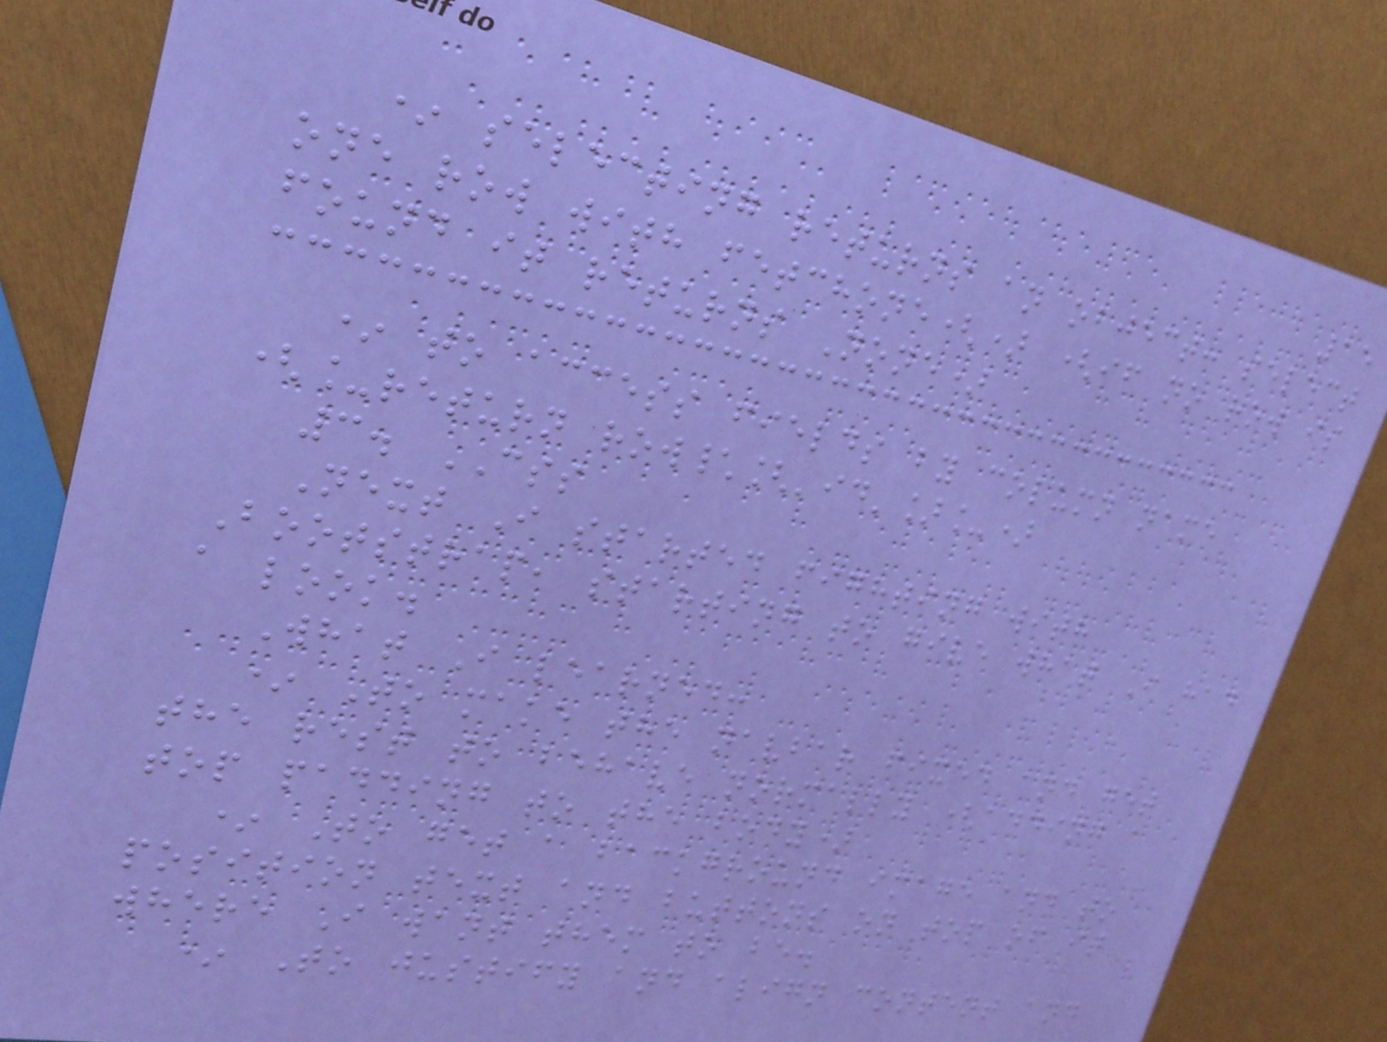15
* selecting returns an object: select
one row with fetchone() (if no row is
found it returns None)
* to access fields by column name
(_return row\['id']_)
3. CSS
Next I started fighting with
Bootstrap, starting to give what I had
a look.
What I learned:
* To make the navbar fixed and get
the rest to behave normally (adding a
top padding to the body)
* To get a background image and to
position text and buttons on top of it
where I want them to be.
* To justify and align content and
